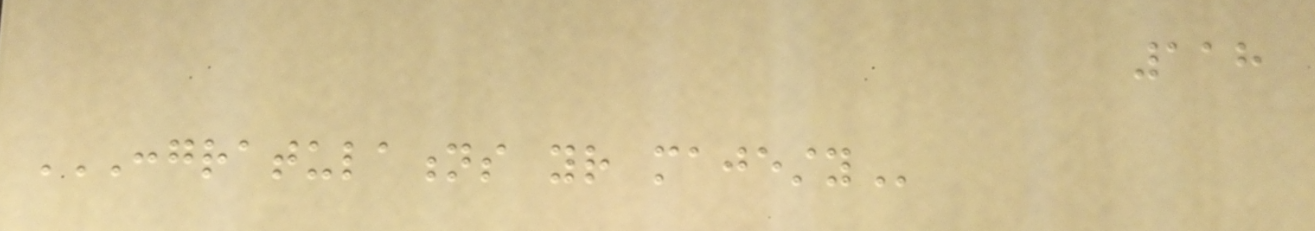118
CONGRATULATIONS YOUR MAJESTY
